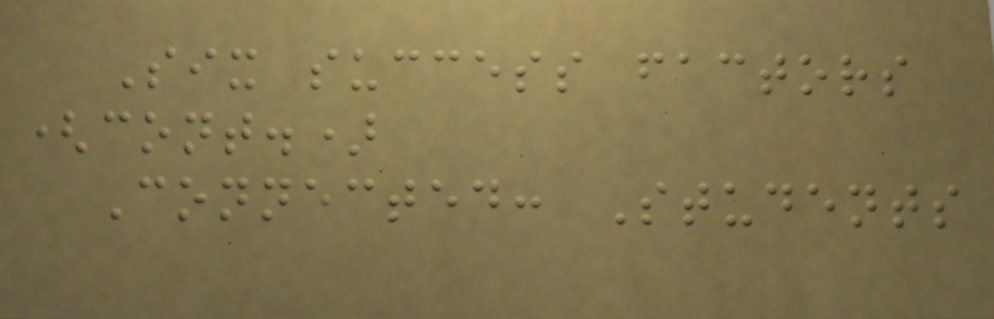Six success factors
(cont.)
Connected: Students
